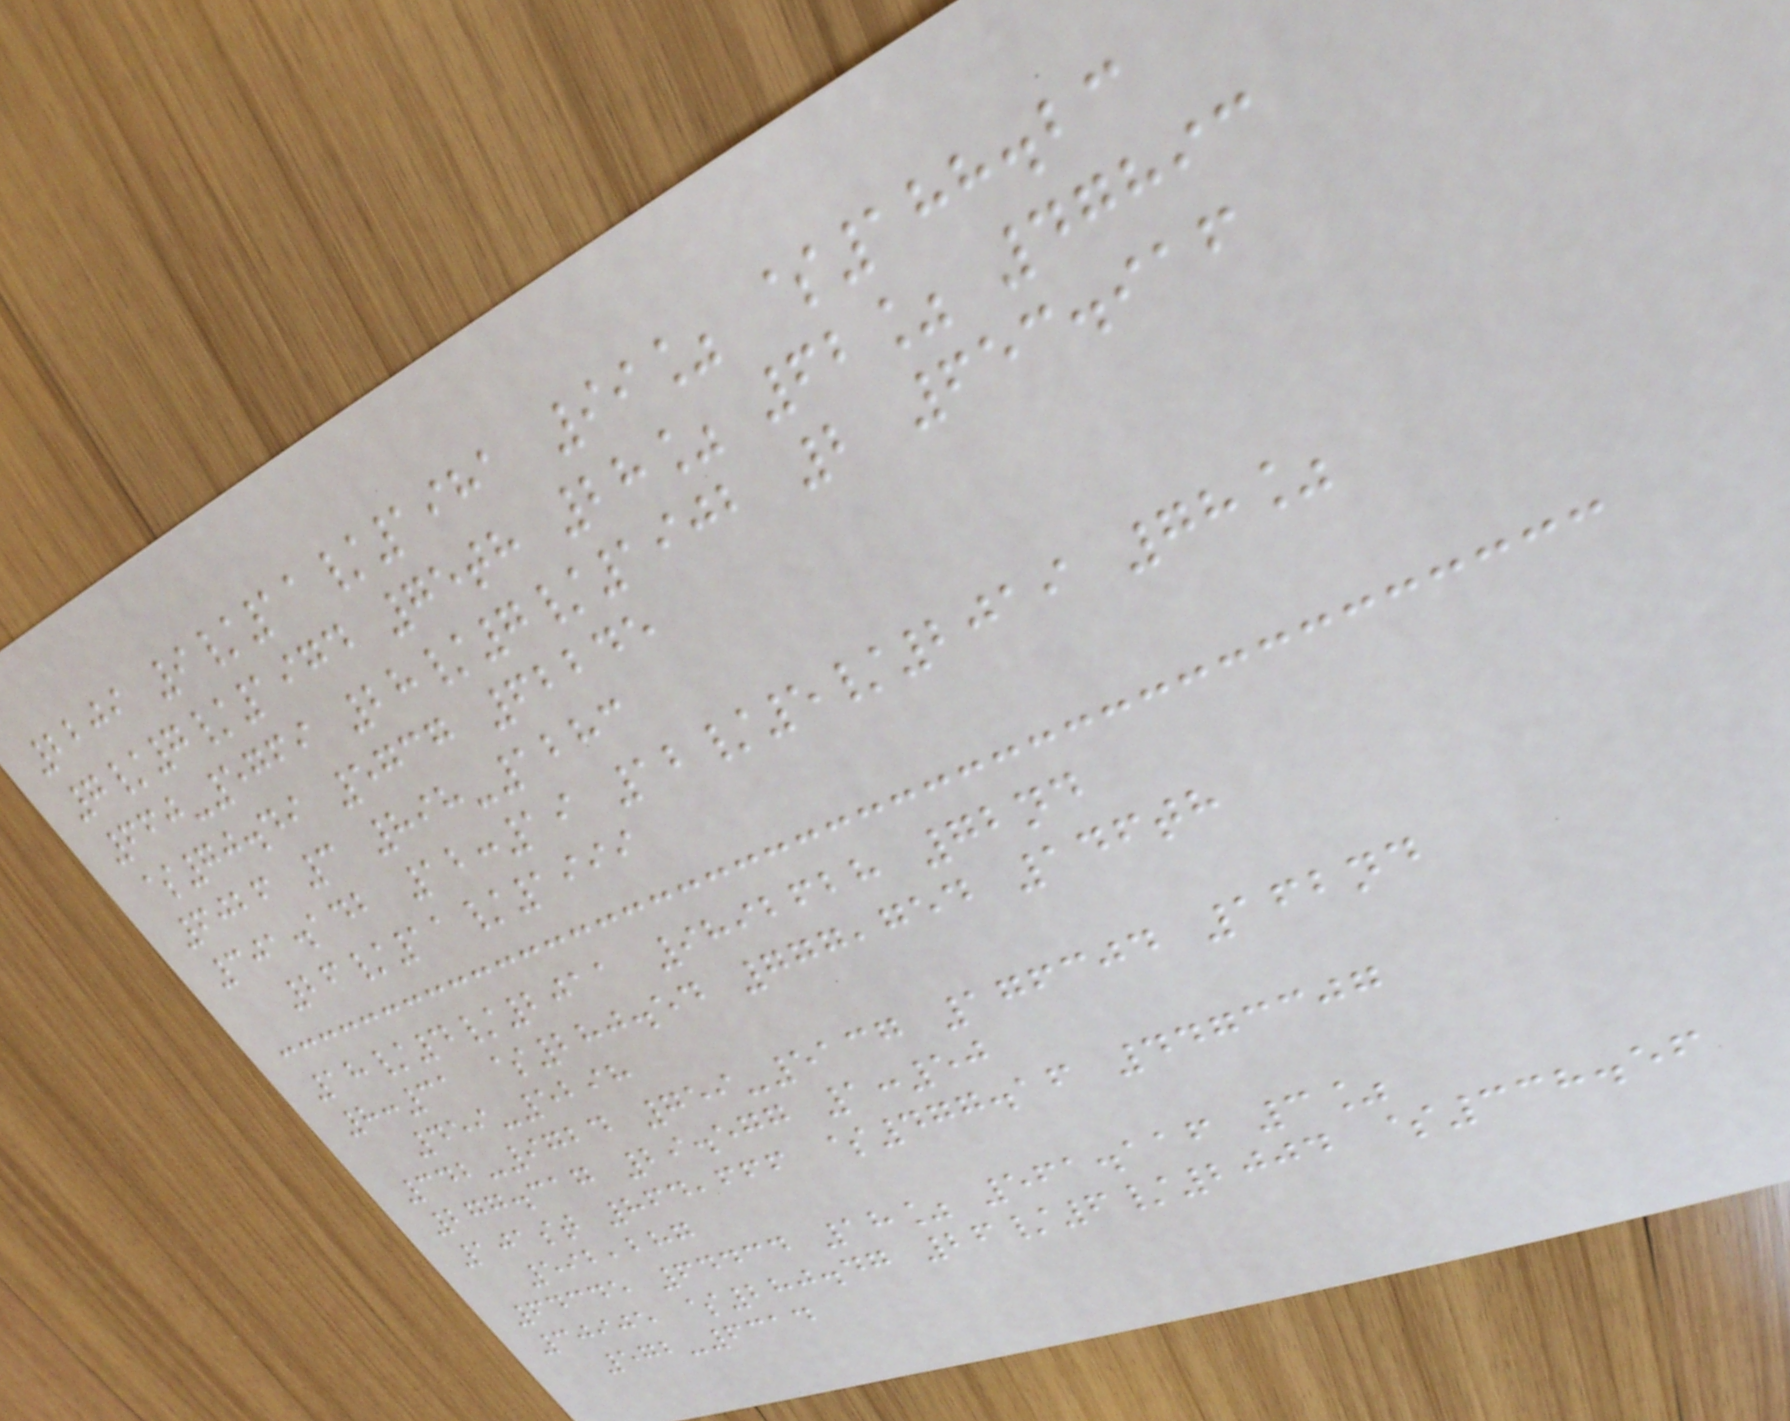2209 9/11/1981 99% $188.23
7/7/1974 75th 28% 62% 47893
660-5769 28/7/1902 2 653.916
$70.49 5737 62245
6026 3 898-1283
301.142 12:19 12/5/2019 78%
26/11/1999
18/4/2011 9892628 72nd
8:31 $280.54 777,754 146th
459-5298
342-9724 759-5137 176304 162nd
277.317 29.577 1:50
101st 864,666 $477.16 4473307
592,287
64345 64434 18% 561.116 3%
30905 $280.47 26/6/2004 $338.56
572-6314
